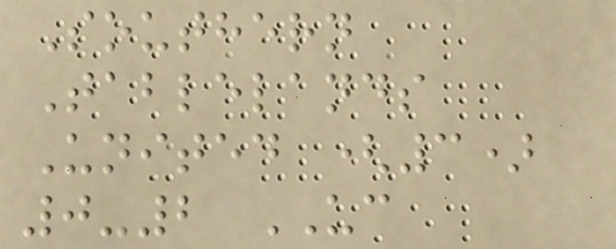Southern
Tablelands
United (3)
0-2 UC
